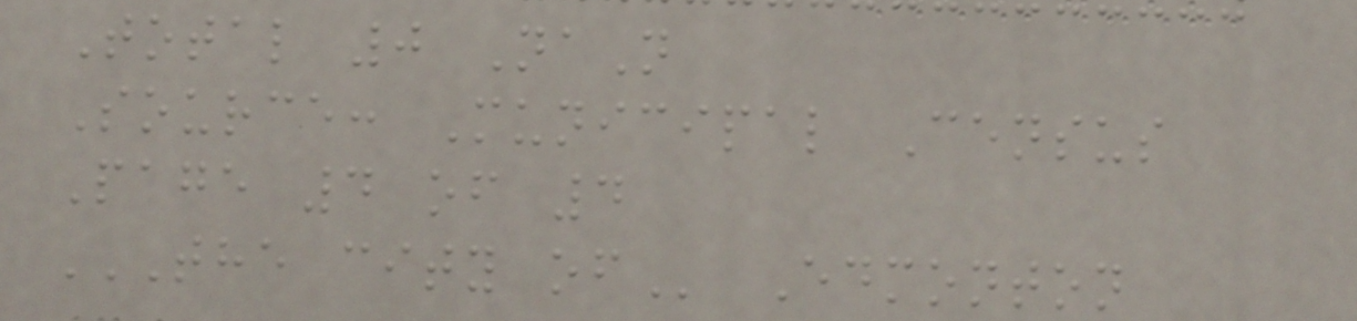Total 0 NaN
Source: Municipal Census
Page 4 of 4
THE CITY OF Edmonton
